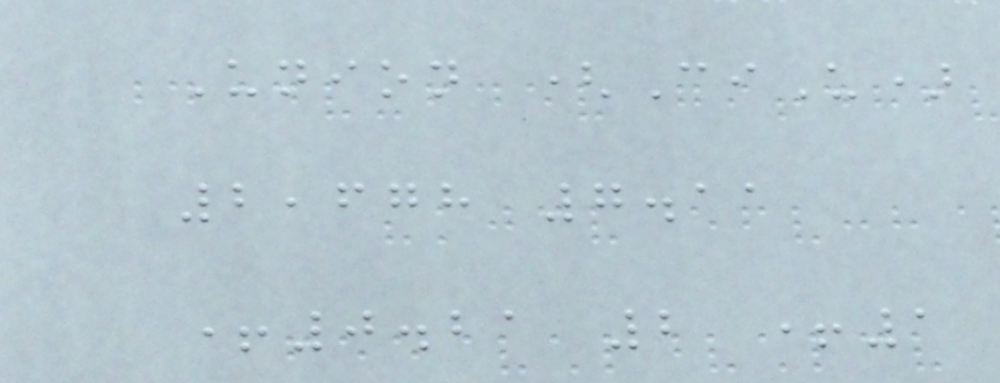Union (CiU)
2,678 7.11
+0.21 2 +1
